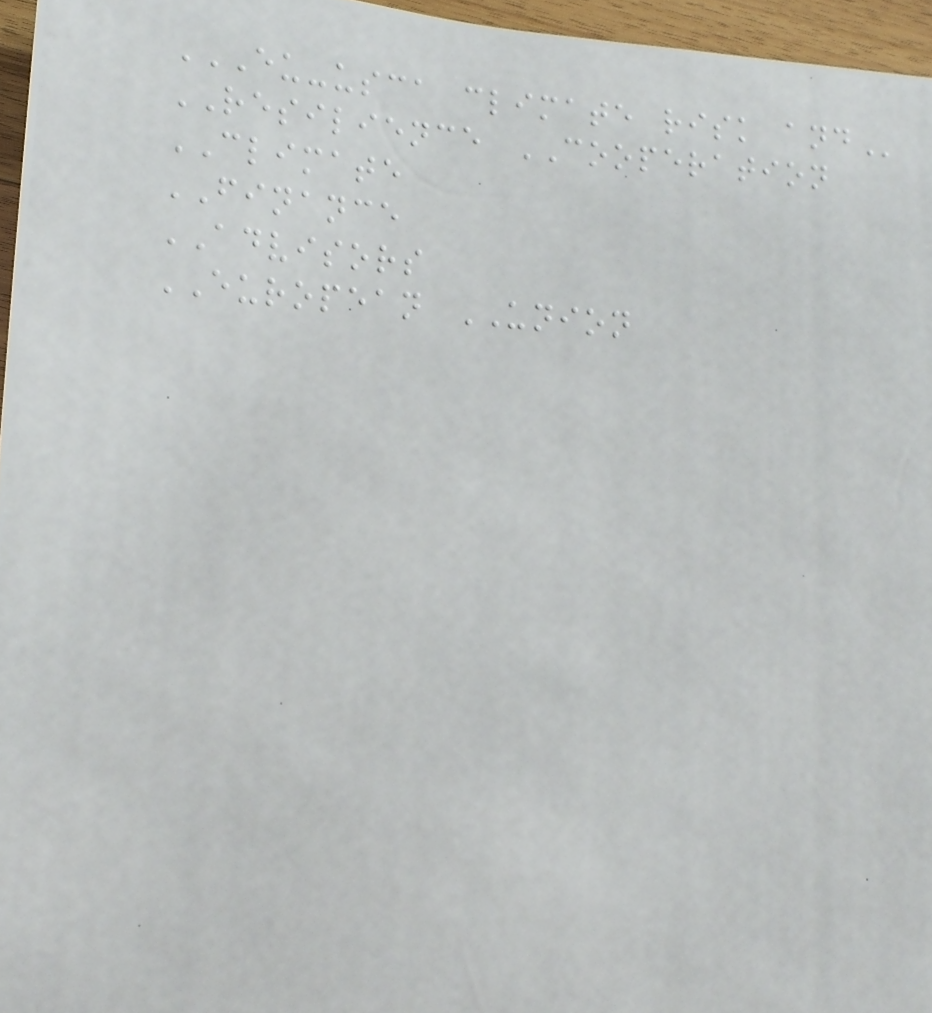EU-USCA CLIMATE RISK AND
RESILIENCE COOPERATION
CLIMATE
FINANCE
ADVISORS
EUROPEAN UNION
